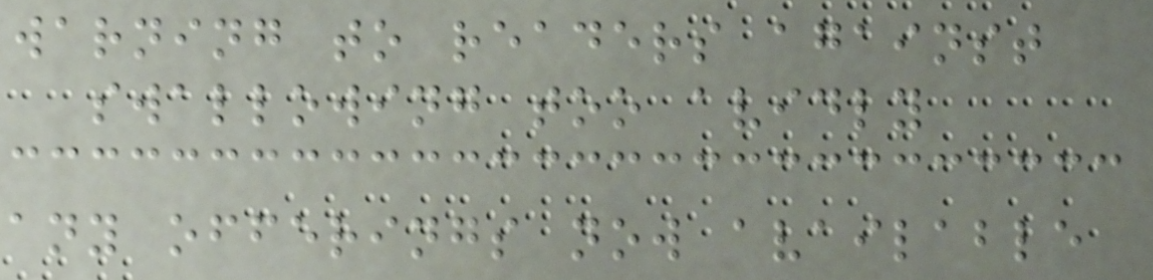warning to readers against
swallowing too avidly
any offerings now available
